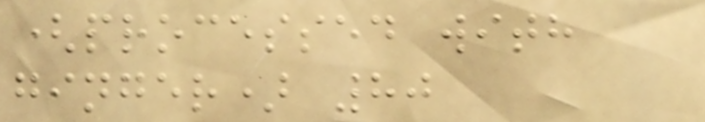(processed with
ginger) 80
